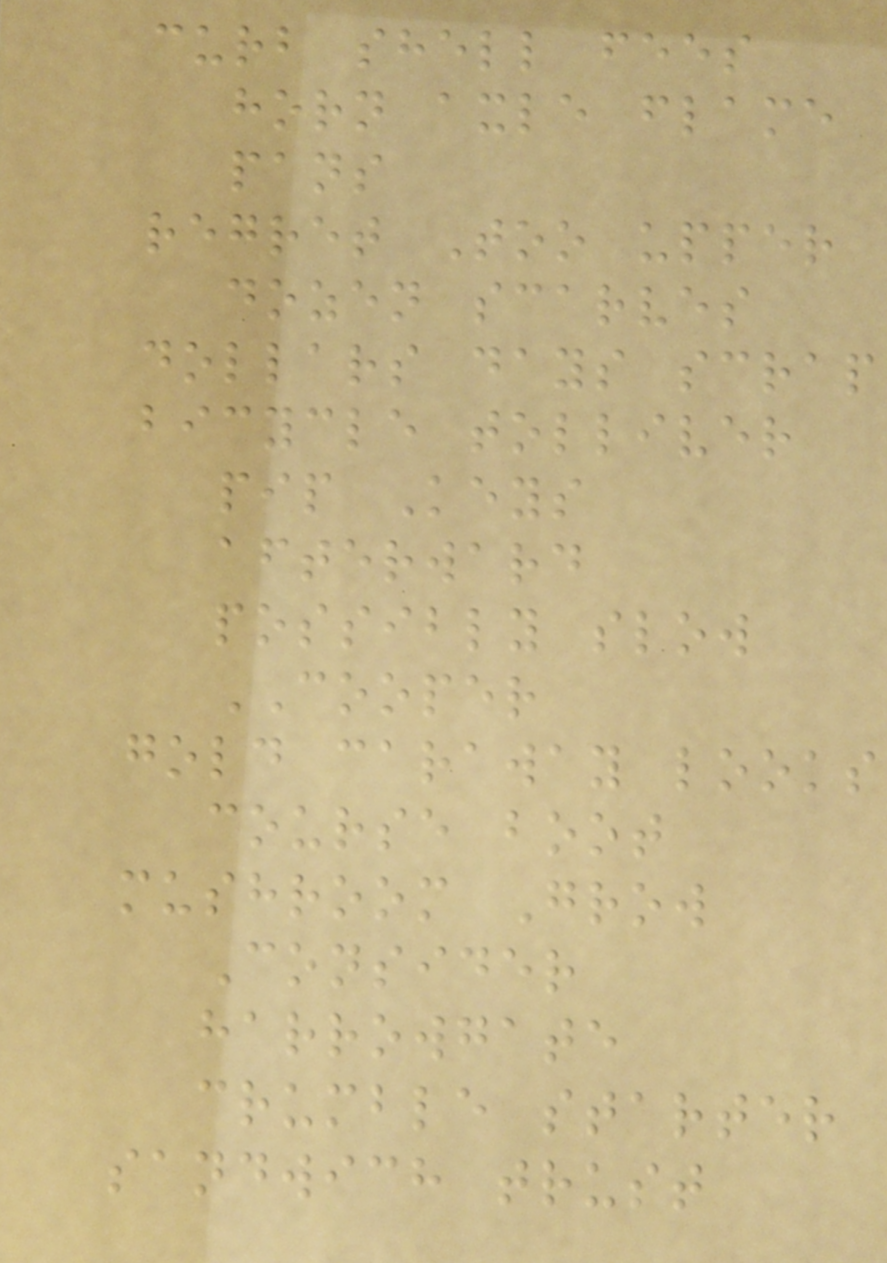curb shell fees
horn axle flame
pans
regret Too upper
dozen scarves
dollars days scrap
bicycle tolliver
pip Keys
afterward
possibly slow
COOPER
gold caraway looks
course boot
mushroom Grow
Consider
harrowgate
crumble starter
sandwich trust
